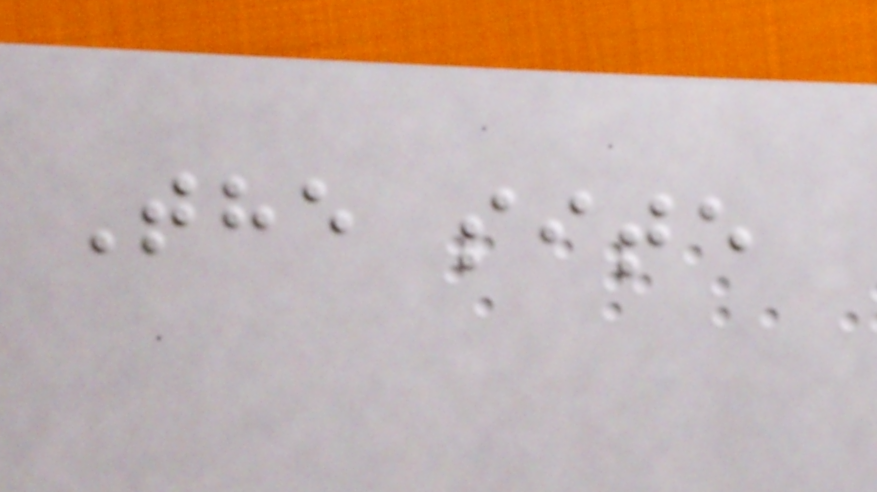The site
